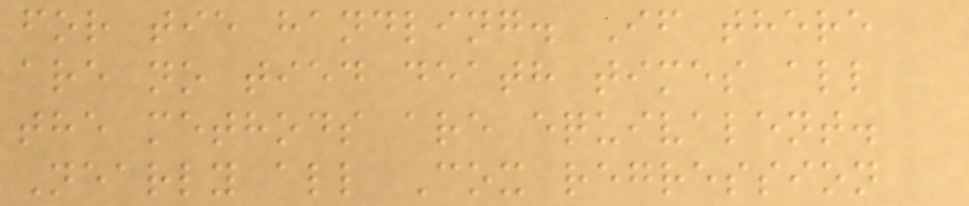for tie handling. If there
are no tied death times all
the methods are equivalent.
Nearly all Cox regression
